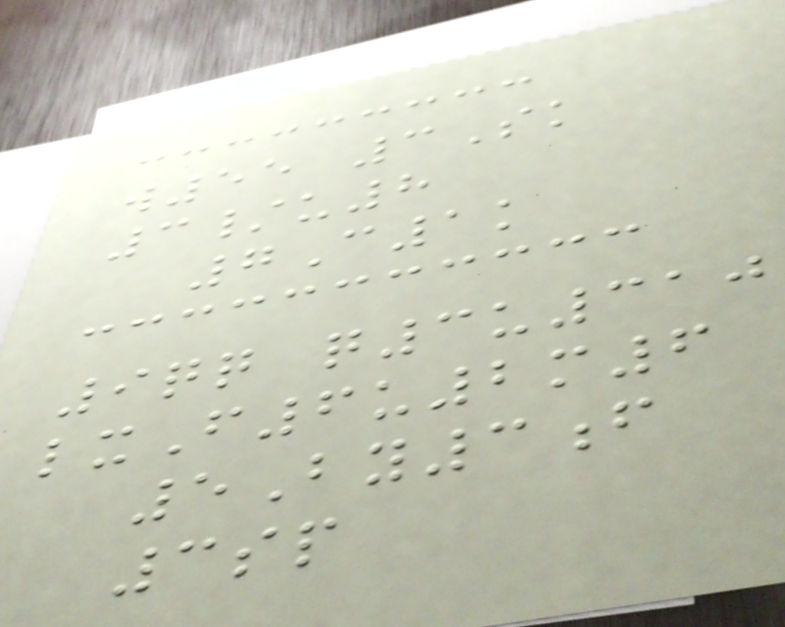w55 3Sk
3/u8
7C1k
9qq q3u310
lxF6u2m6
5By3f
3sp
